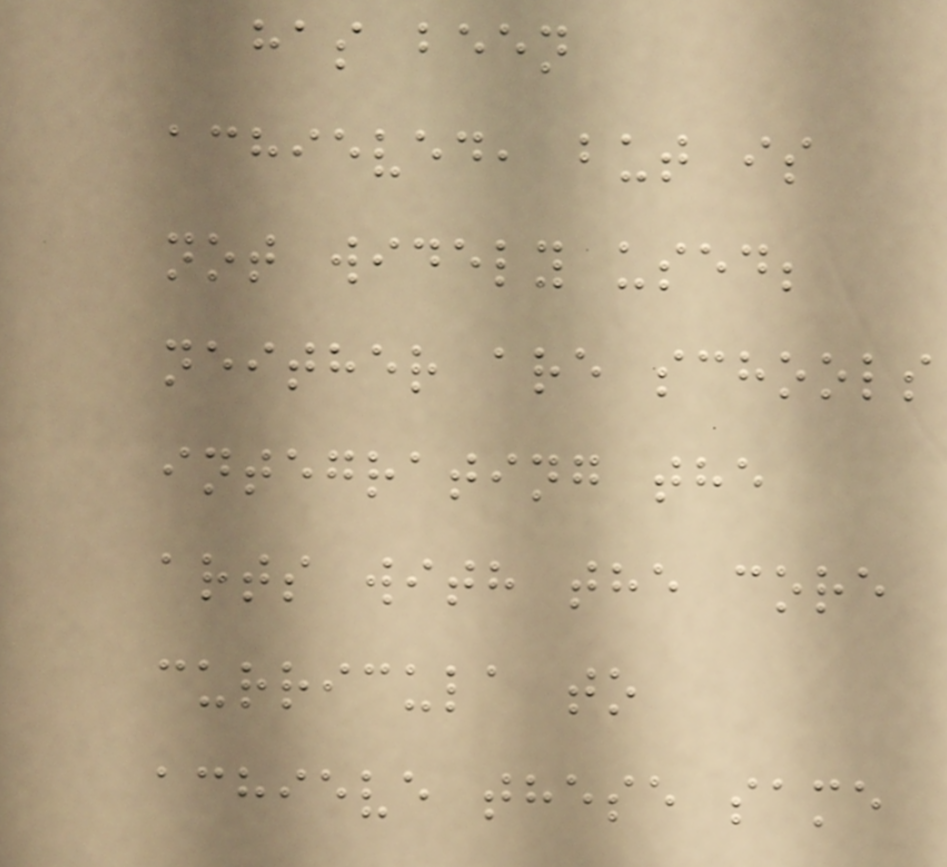has been
achieved, but is
not widely used;
neither are schools
integrating the
arts with the core
curricula to
achieve these same
